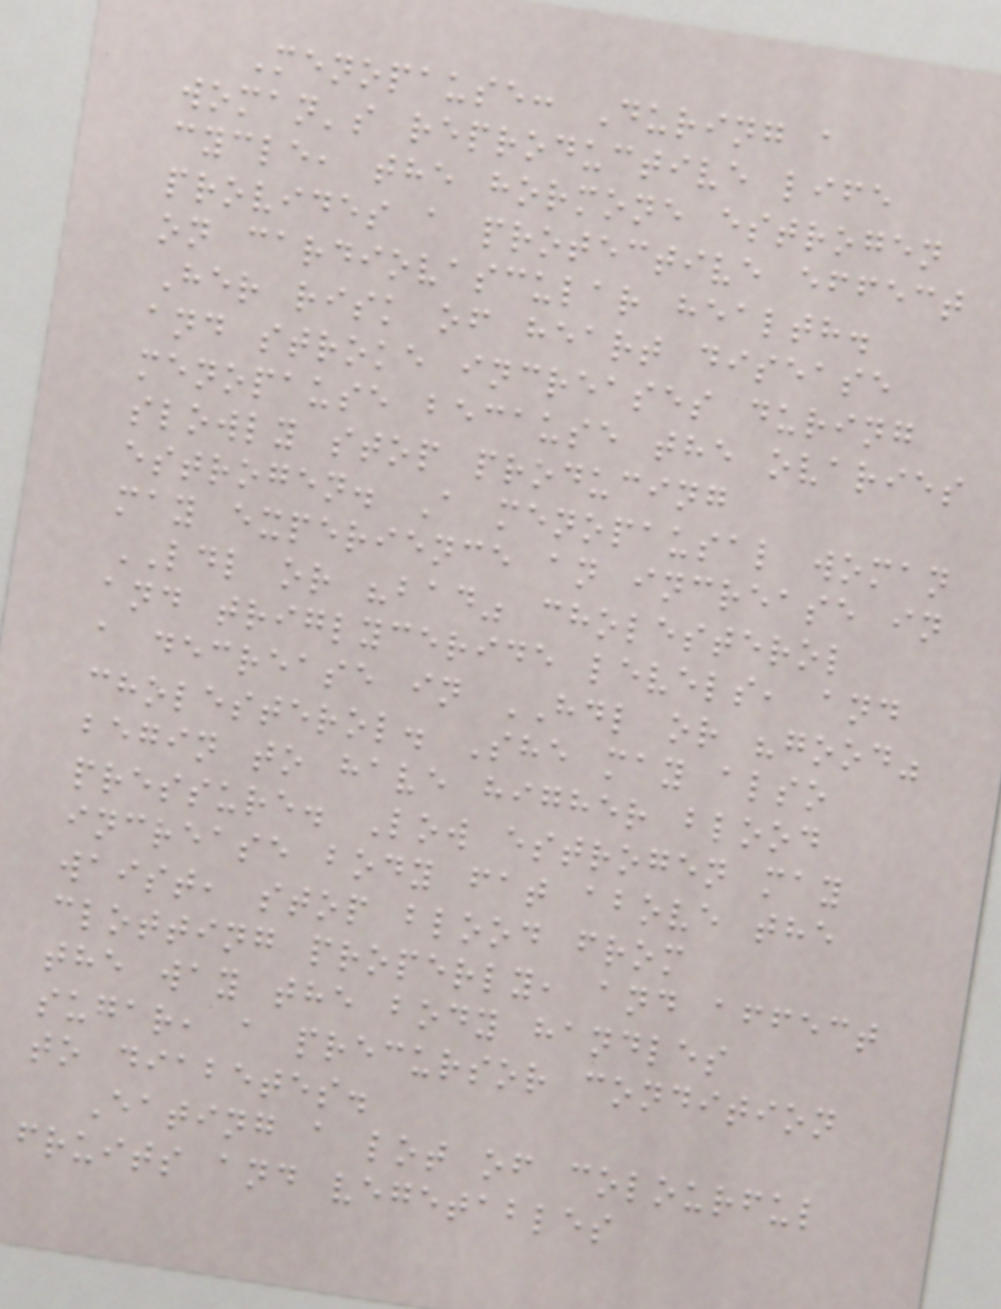Menopause: During a
woman's reproductive life
cycle, the hormone estrogen
provides a protective effect
on cardiovascular health.
Her risk of heart disease
and stroke increases during
menopause because the ovaries
slowly stop producing
estrogen. A menopausal woman
may experience an increase in
LDL or "bad" cholesterol
and triglyceride levels, and
a decrease in HDL or "good"
cholesterol. She may also
begin to have higher blood
pressure. Low estrogen may
increase body fat above the
waist, stop blood from
clotting properly, and affect
the way the body handles
sugar, a precursor condition
to diabetes.
Eating a lot of colourful
fruits and vegetables
